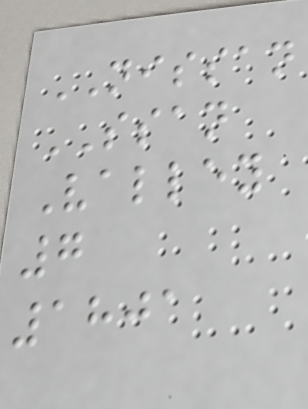NISSAN
SSAN
Valley
7
1801
